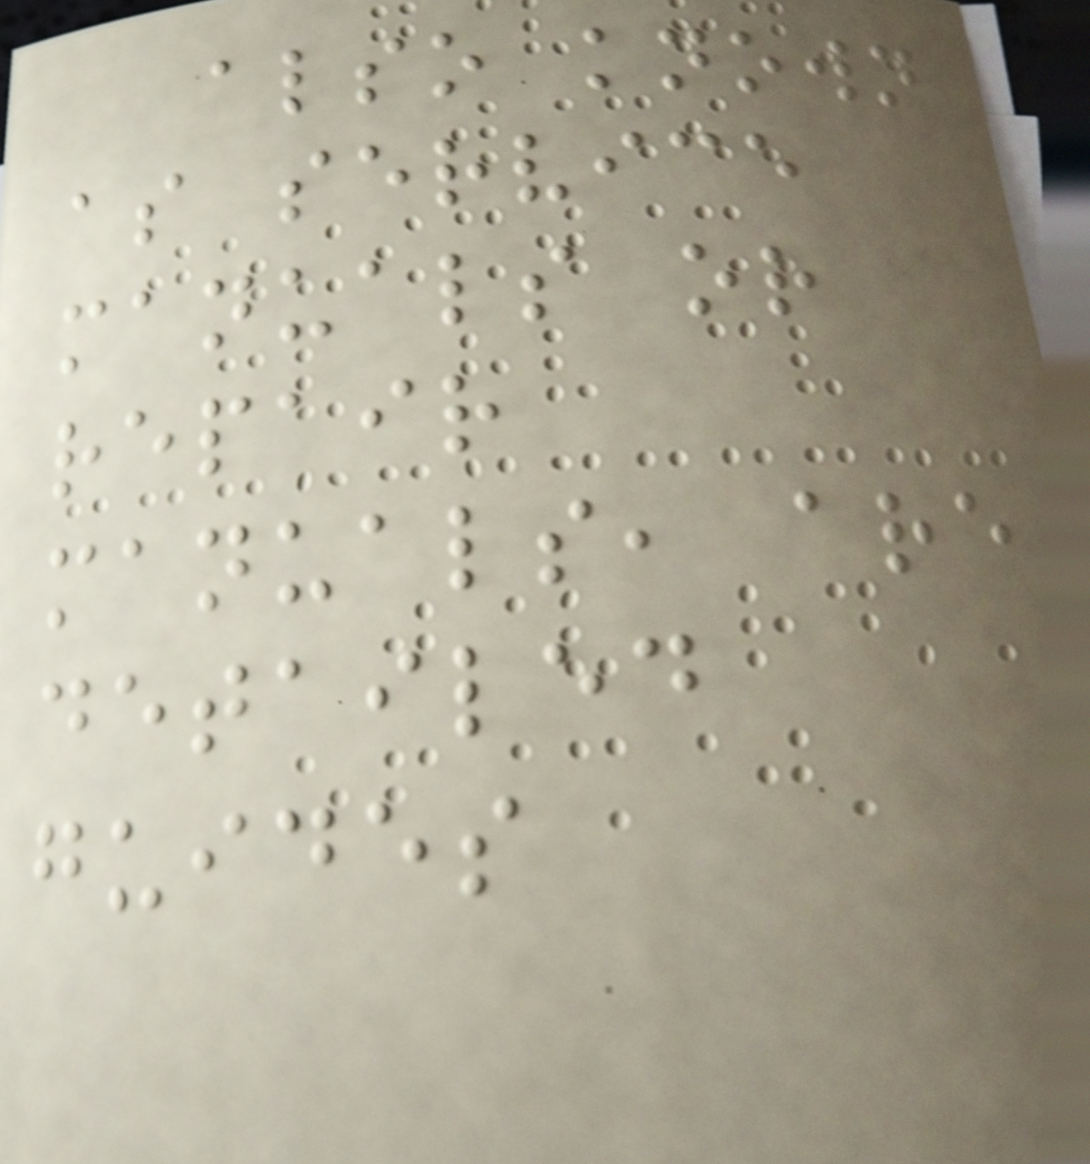also known
as service
manuals or
repair
manuals, are
detailed
guides
